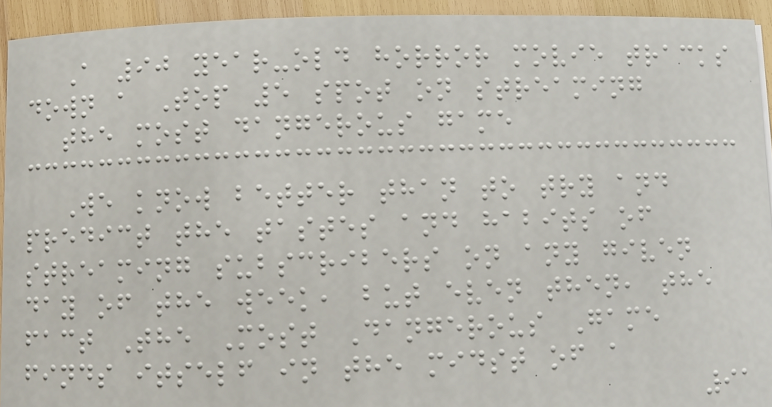A 90 year-old horror movie tracks
down a Top 5 spot on streaming
the most dangerous game
We know better than to try and
predict the tastes and habits of
streaming subscribers on any given
day of the week, but even then, the
fact The Most Dangerous Game
finds itself in the midst of a
91
